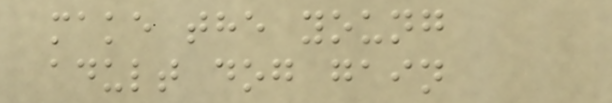make the young
adult dog gain
